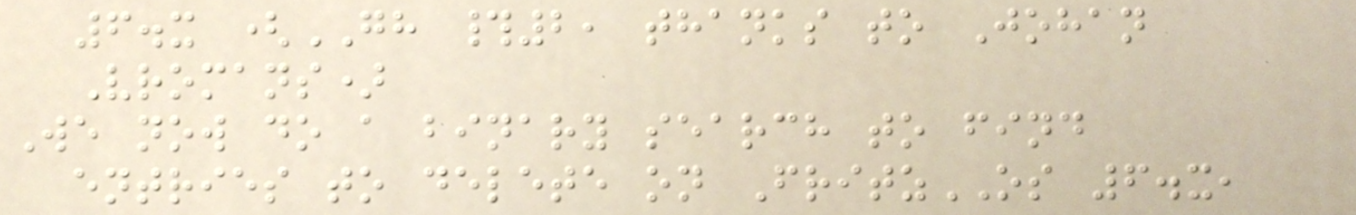6.x (GH #2, thanks to Johan
Vromans)
We now do a binary search to find
entries to delete on FritzOS 6.x,
